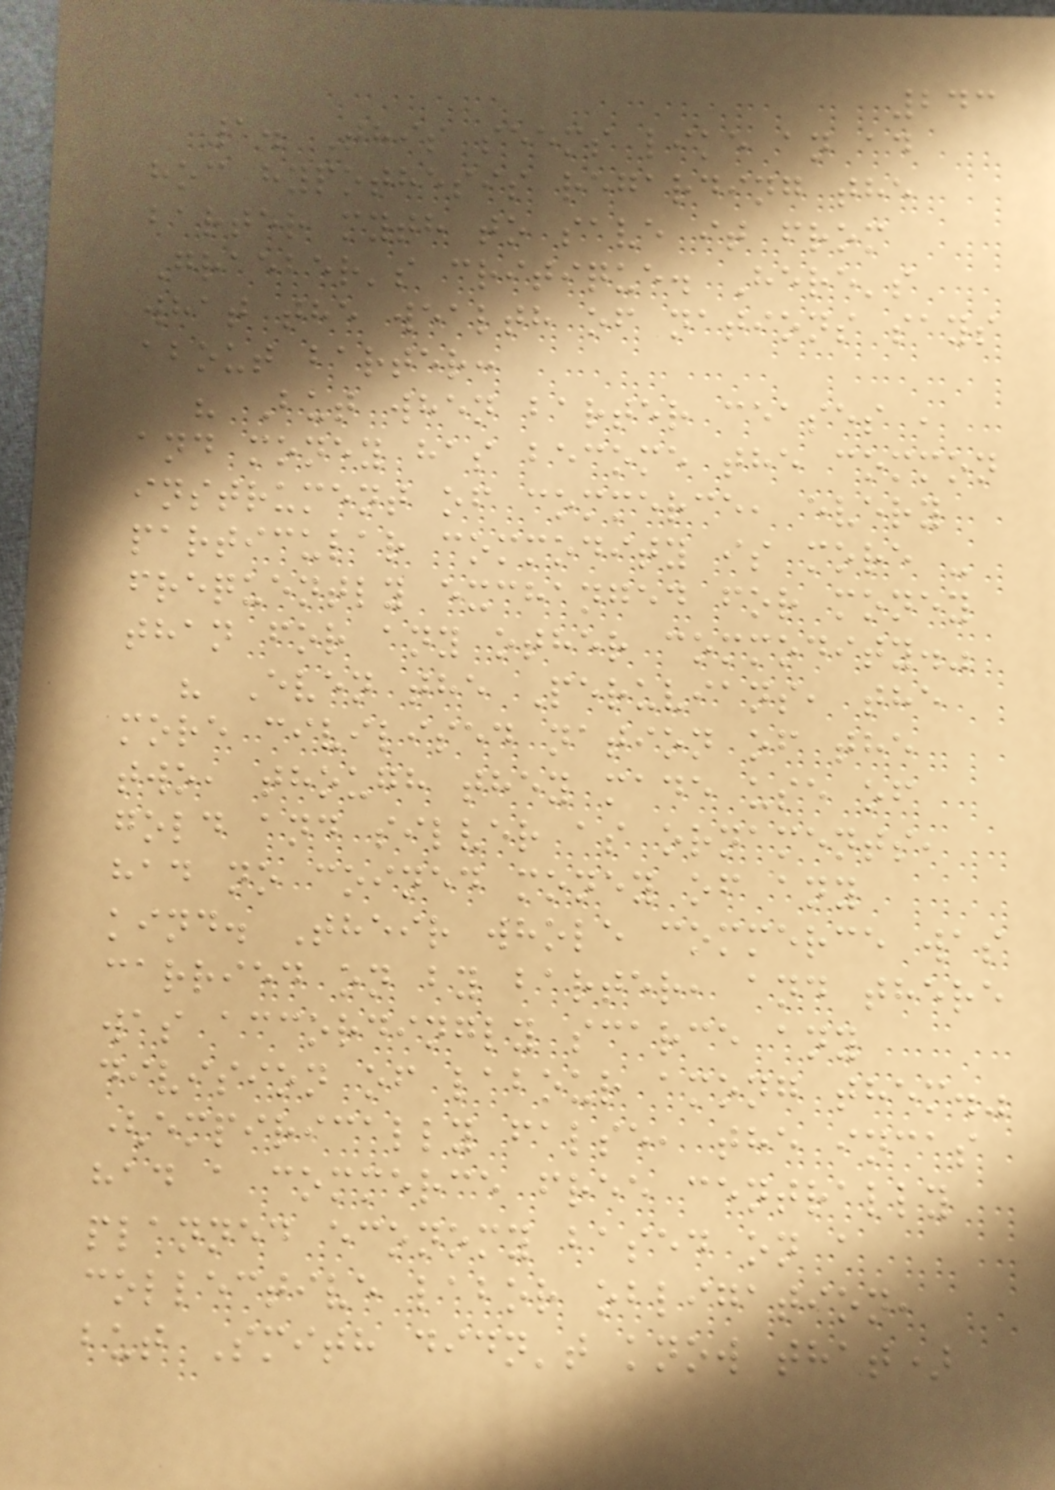243
1. This seems like an ad
hoc hypothesis regarding the
barter myth to save it from
Graeber's critique. Here's
what the wealth of nations says
about barter:
" But when barter ceases ,
and money has become the common
instrument of commerce, every
particular commodity is more -
frequently exchanged for money
than for any other commodity."
" Even the Peruvians, the
more civilised nation of the
two, though they made use of
gold and silver as ornaments,
had no coined money of any
kind. Their whole commerce was
carried on by barter, and there
was accordingly scarce any
division of labour among them."
(empirically false, the incas
had a commerce free centrally
planned economy based on a
collective labor obligation,
but Smith didn't know that)
